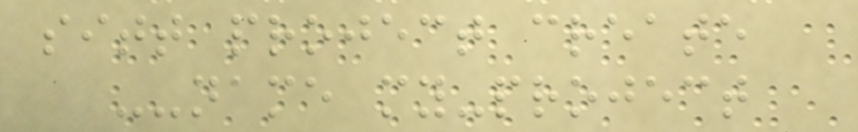sitt project create
--name my-project
